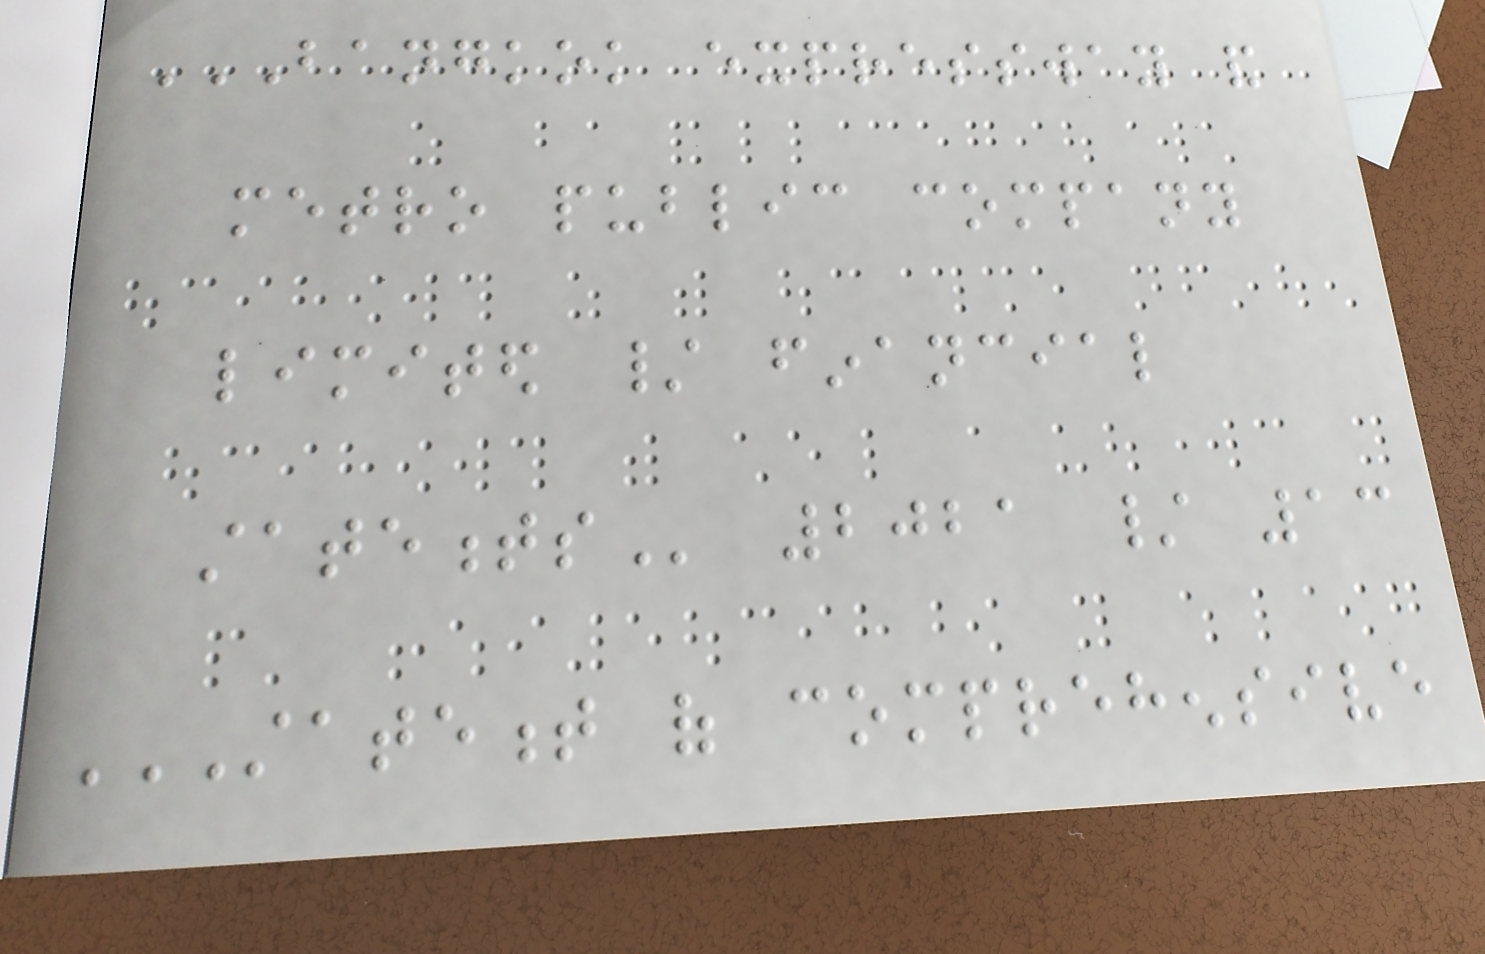BANGKOK EXPRESSWAY AND
METRO PUBLIC COMPANY
LIMITED / FINANCIAL
STATEMENTS 2021 / 13
STATEMENT OF COMPREHENSIVE
